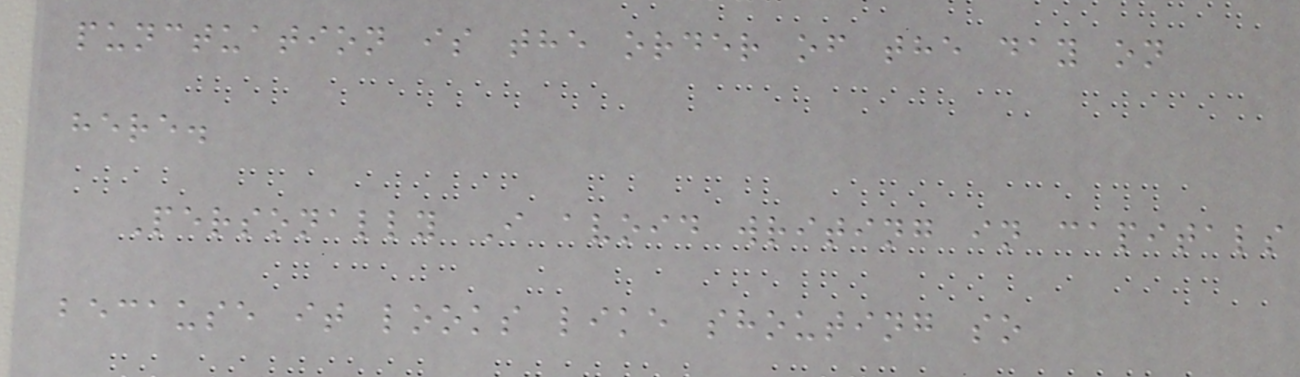punctuation is the order of the day on
here.
Personally I avoid writing in capitals
because it looks like shouting so
